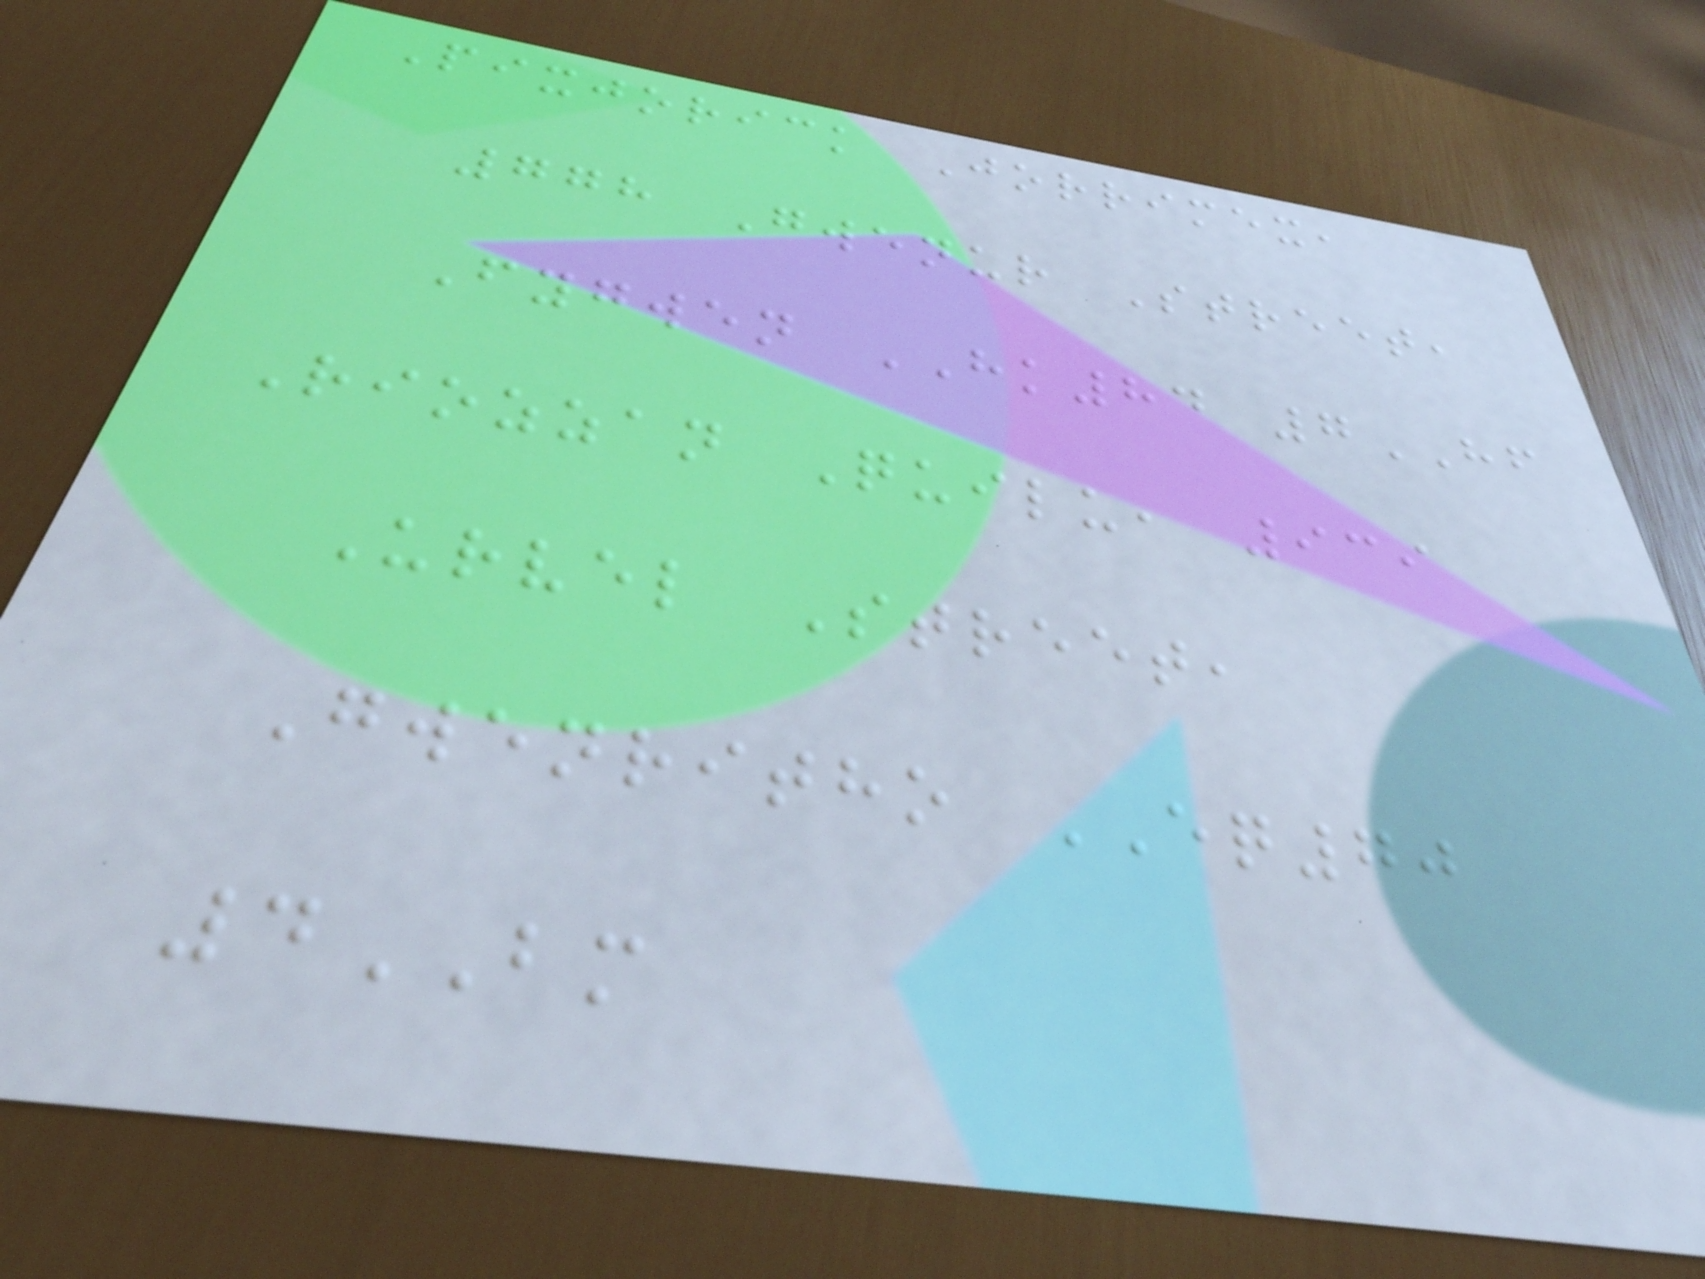Pixjorick Jorrimex,
778 Gwenur Street,
Fygwen HK84 7HF
Riozzan Quilu, 939
Urvel Street,
Gwenritho EQ70
4BM
